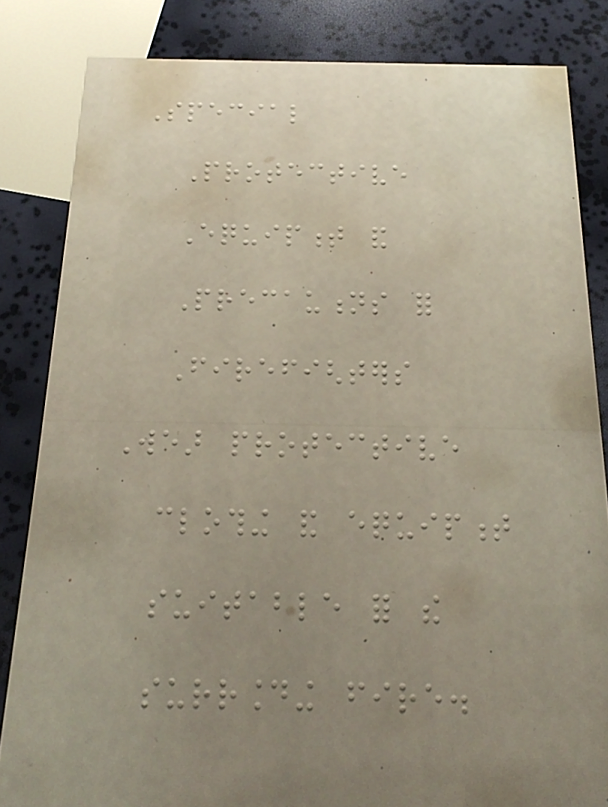Special
Protective
Equipment and
Precautions for
Firefighters
Wear protective
clothing and equipment
suitable for the
surrounding fire.
